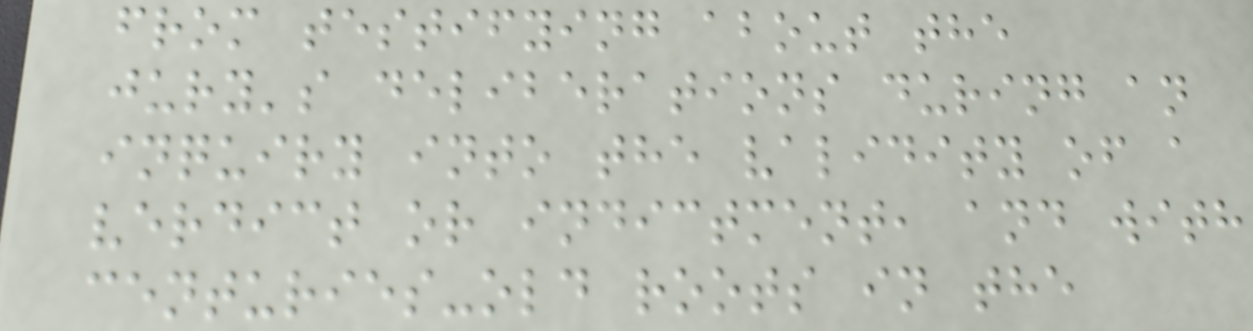from testifying about the
jury's deliberations during an
inquiry into the validity of a
verdict or indictment, and with
centuries-old roots in the
